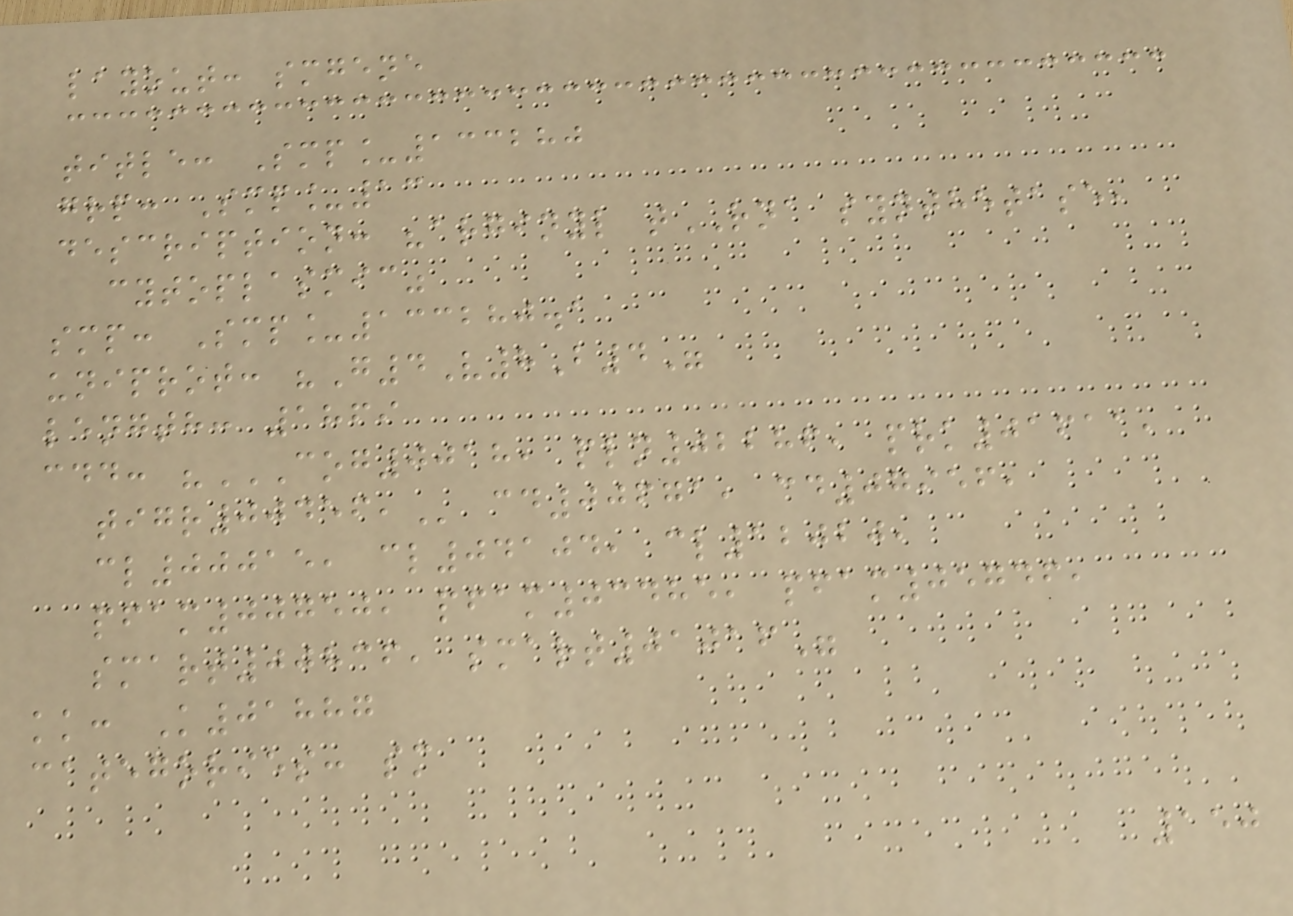layout: smgene
title: Smp_133280
grp: Smp_13
description: "arginyl tRNA synthetase,
cytoplasmic"
smp: Smp_133280.1
uniprot: "G4V8B4"
length: 1869
cdd: "COG0018, PLN02286, PRK01611,
TIGR00456, cd00671, cd07956,
cl00015, cl04104, cl12020,
pfam00750, pfam03485, pfam05746,
smart00836, smart01016"
kk: K01887
categories: sm
150
